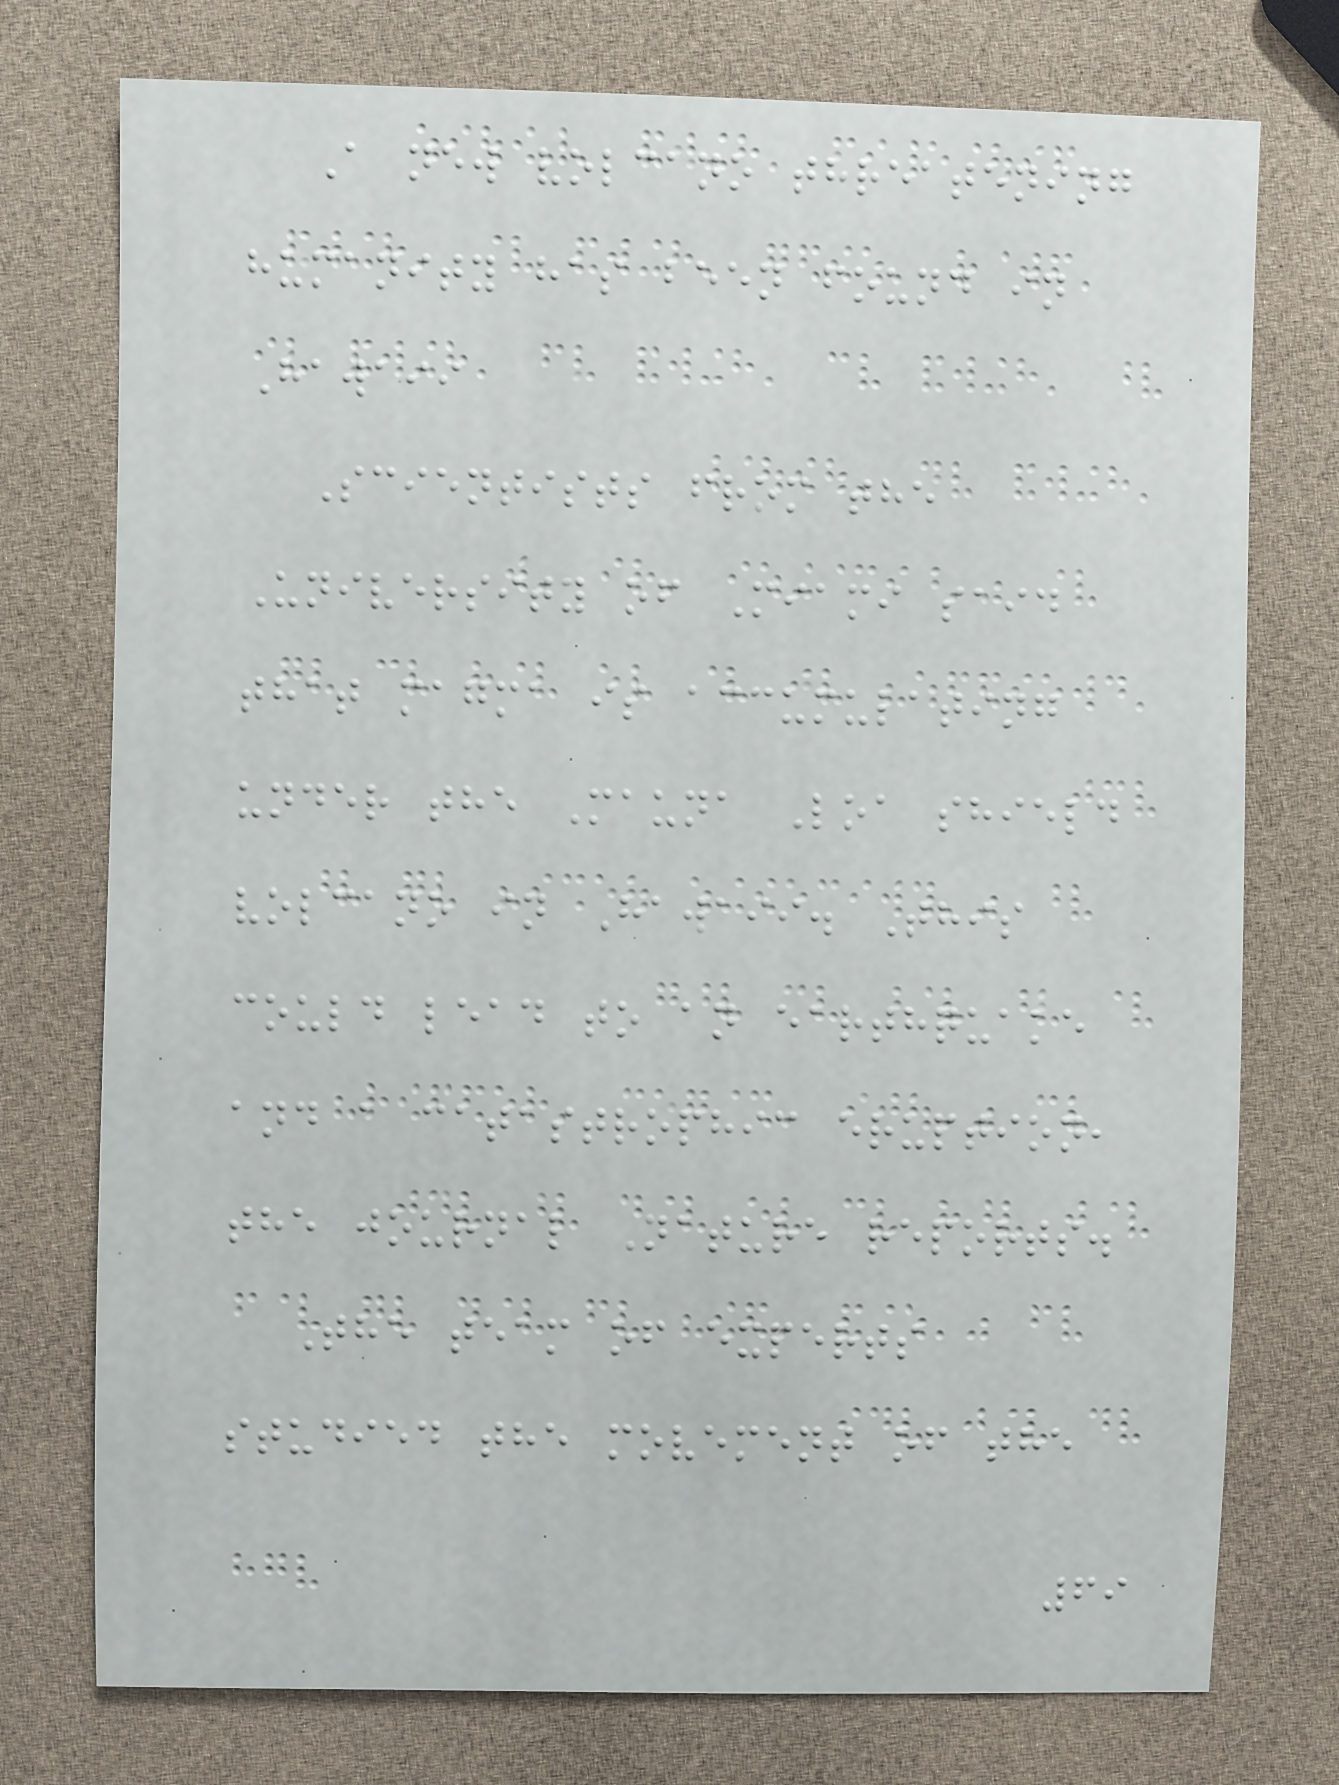A new volcano threatening
humanity has been found in
Hawaii
Scientists from the
University of Miami said
that magma is accumulating
under the Mauna Loa shield
volcano in Hawaii. This
could lead to an earthquake
and a catastrophic eruption,
the journal Nature reports.
The team of experts
studied the movement of the
69
